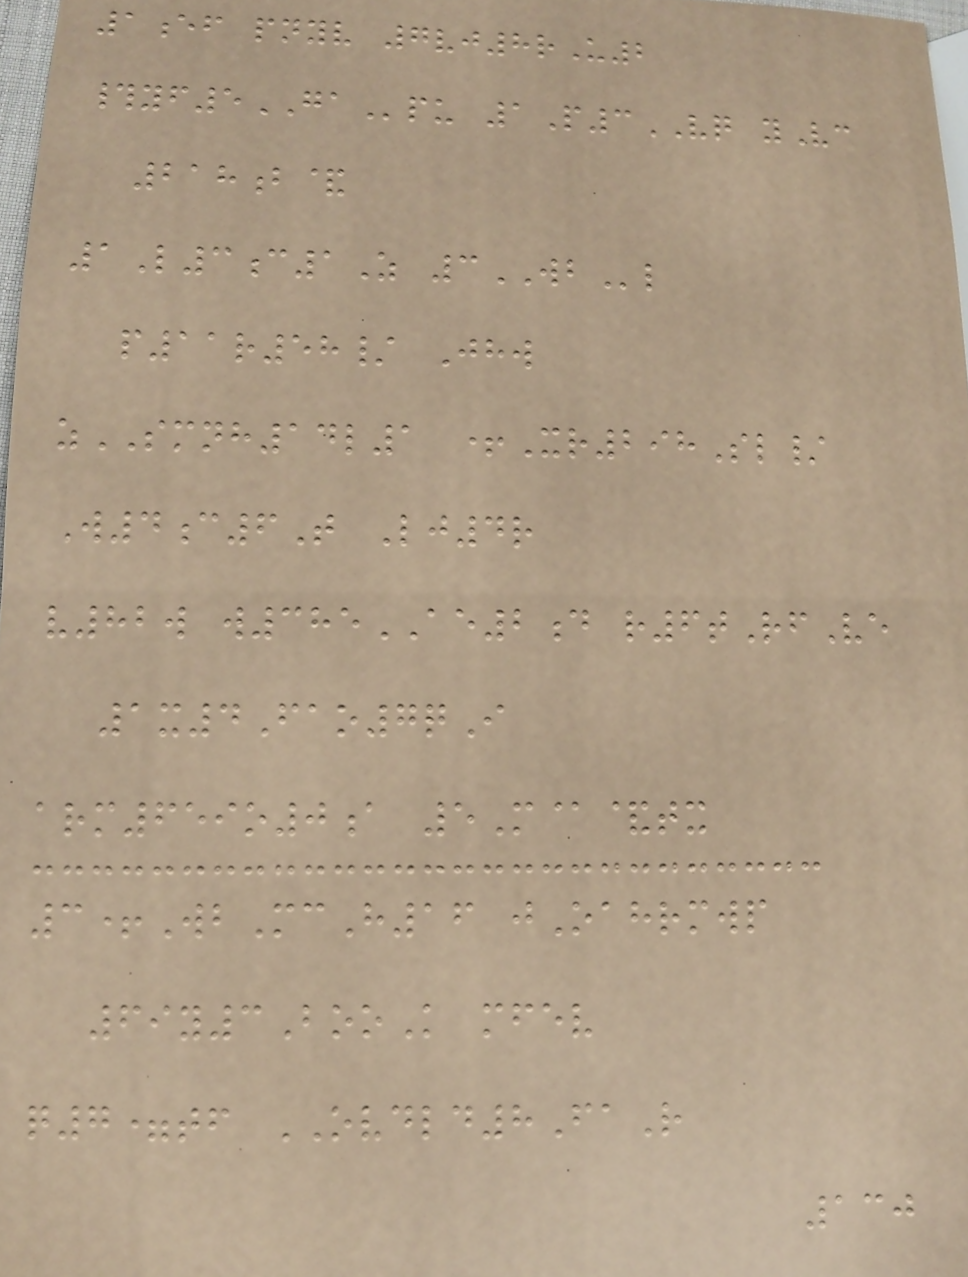1ef pnyv 7vj8rU2
#yf5GApu 1P3VQ yVc
218b&
1L3c1Z 3WBl
p11r58/ Jhw
zSMNH14l1 +Xr298Sl/
W4c6T Lj4r
v82w w385AE2d r6tRfVe
1x4Fao7qI
arm659o0a 5M@&tx
3+WbMcH16 jOahrmwp
69y3BooK mfev
q7=tf OVDLD8FaR
130
